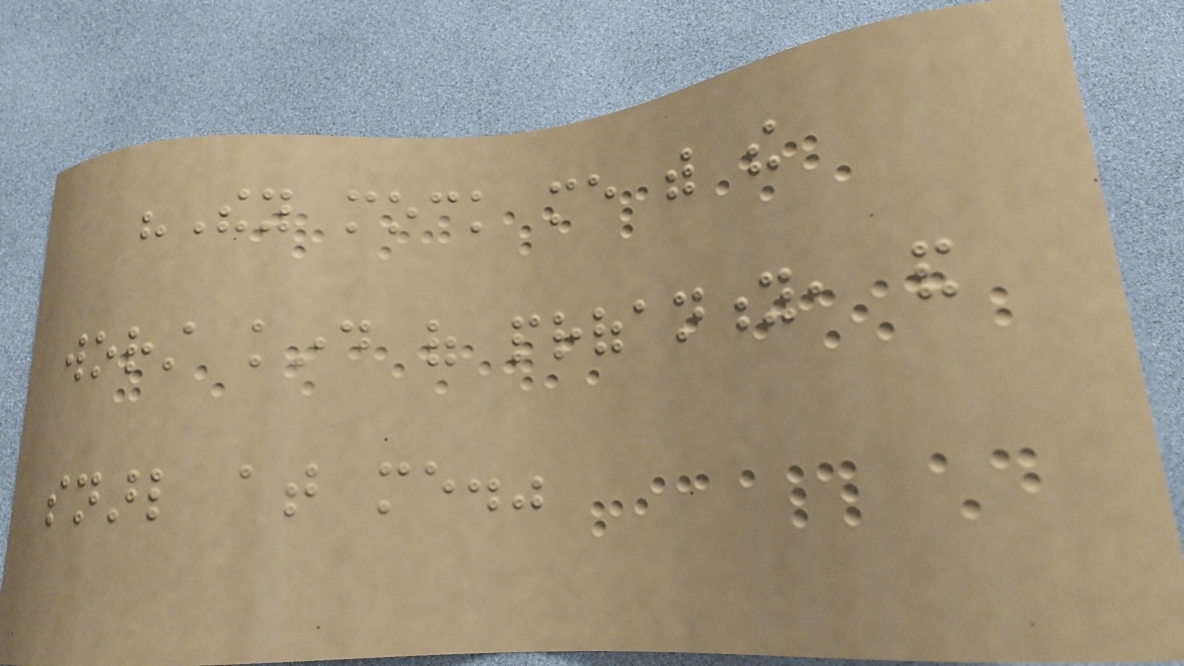"They mock me with the
worst kind of profanity, and
snarl at me."
